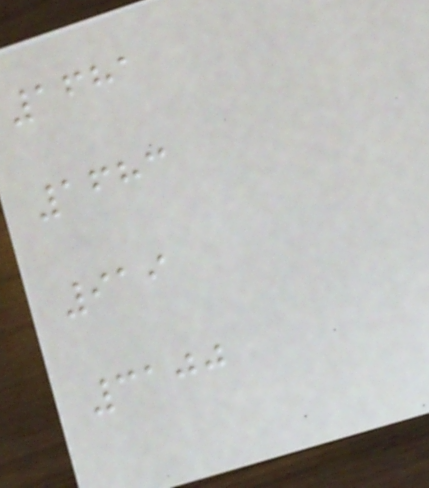1681
1683
919
3100
